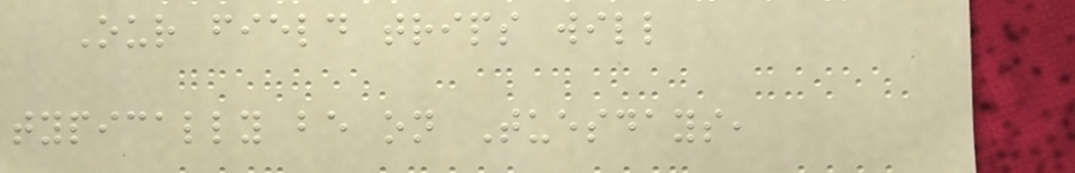Our field trips will
typically be on Tuesdays,
